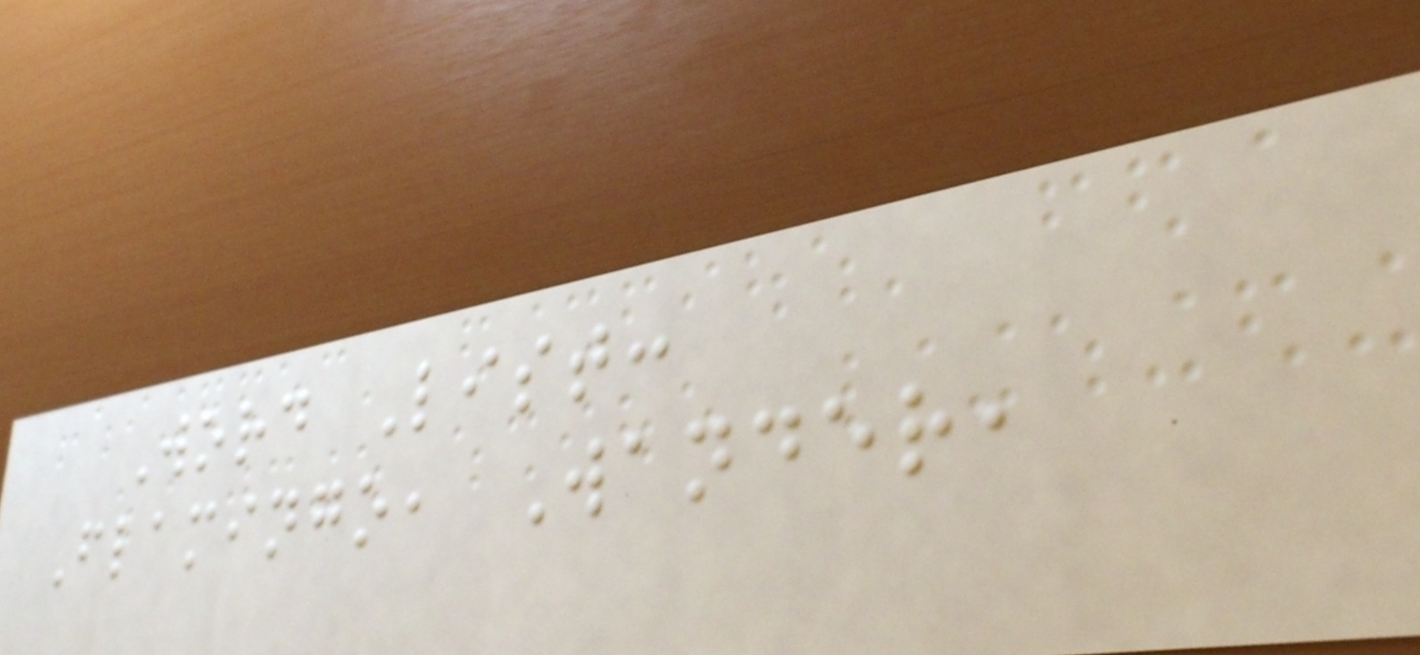Word List:
Flamingo, Wander,
